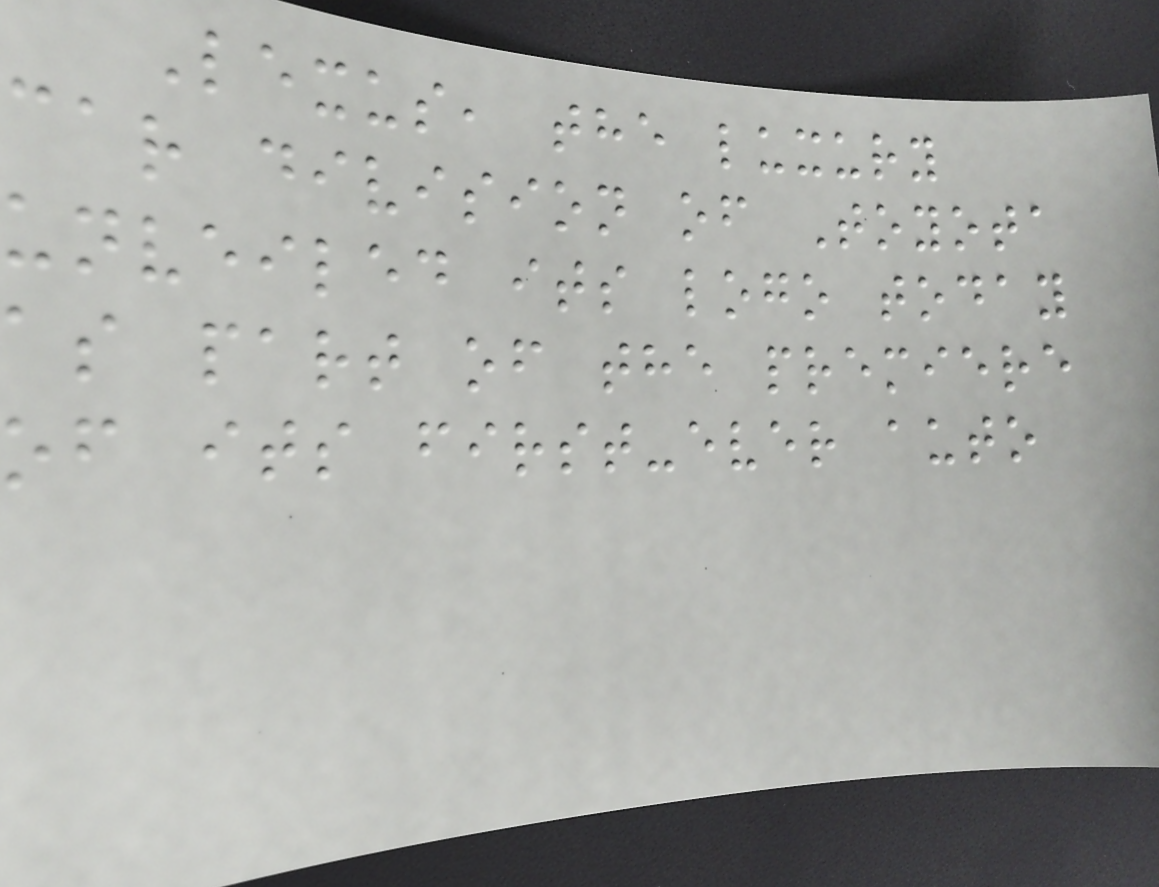Lexus, the luxury
car division of Toyota
unveiled its logo today
as part of the premiere
of its first-ever auto
